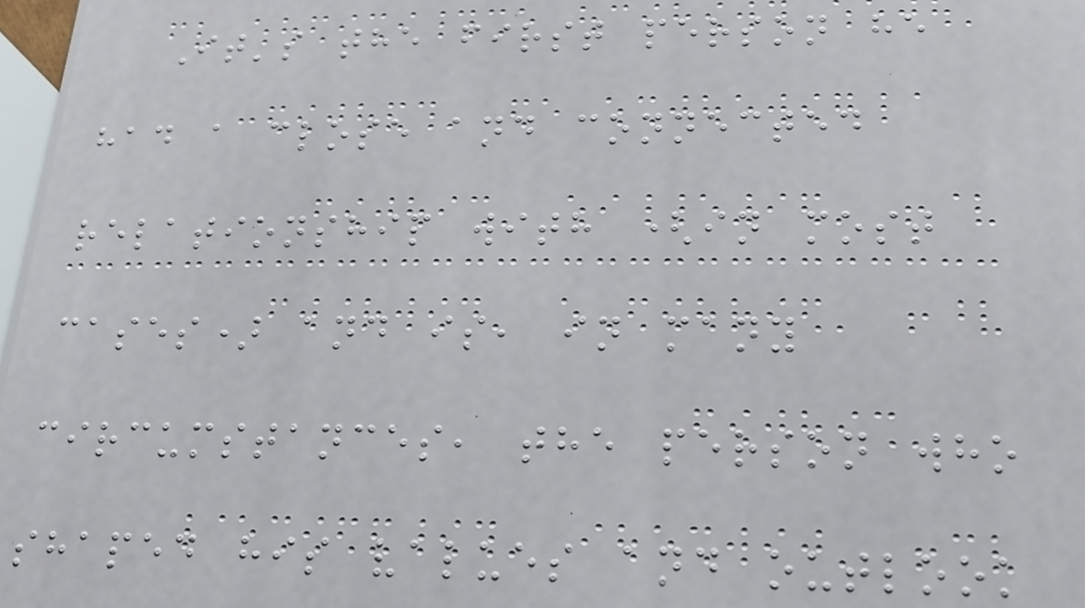It's the first person he
had a close and connected
relationship with (in most
cases) and is, in many
circumstances, the person who
shaped his values and outlook
